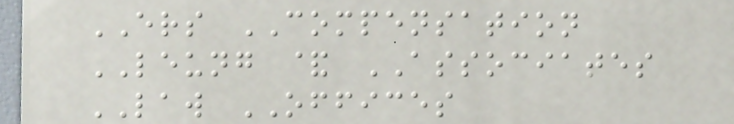ERS COMPENSATION
LEUNG & ASSOCIATES
LAW OFFICES
